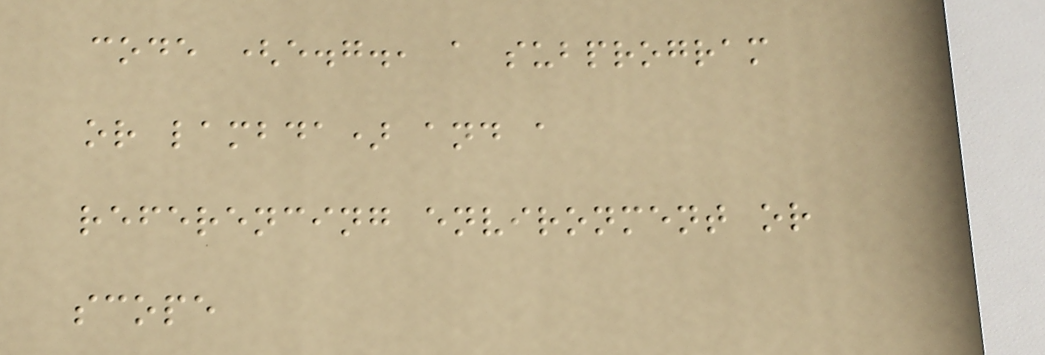code (e.g., a subprogram
or lambda) and a
referencing environment or
scope
